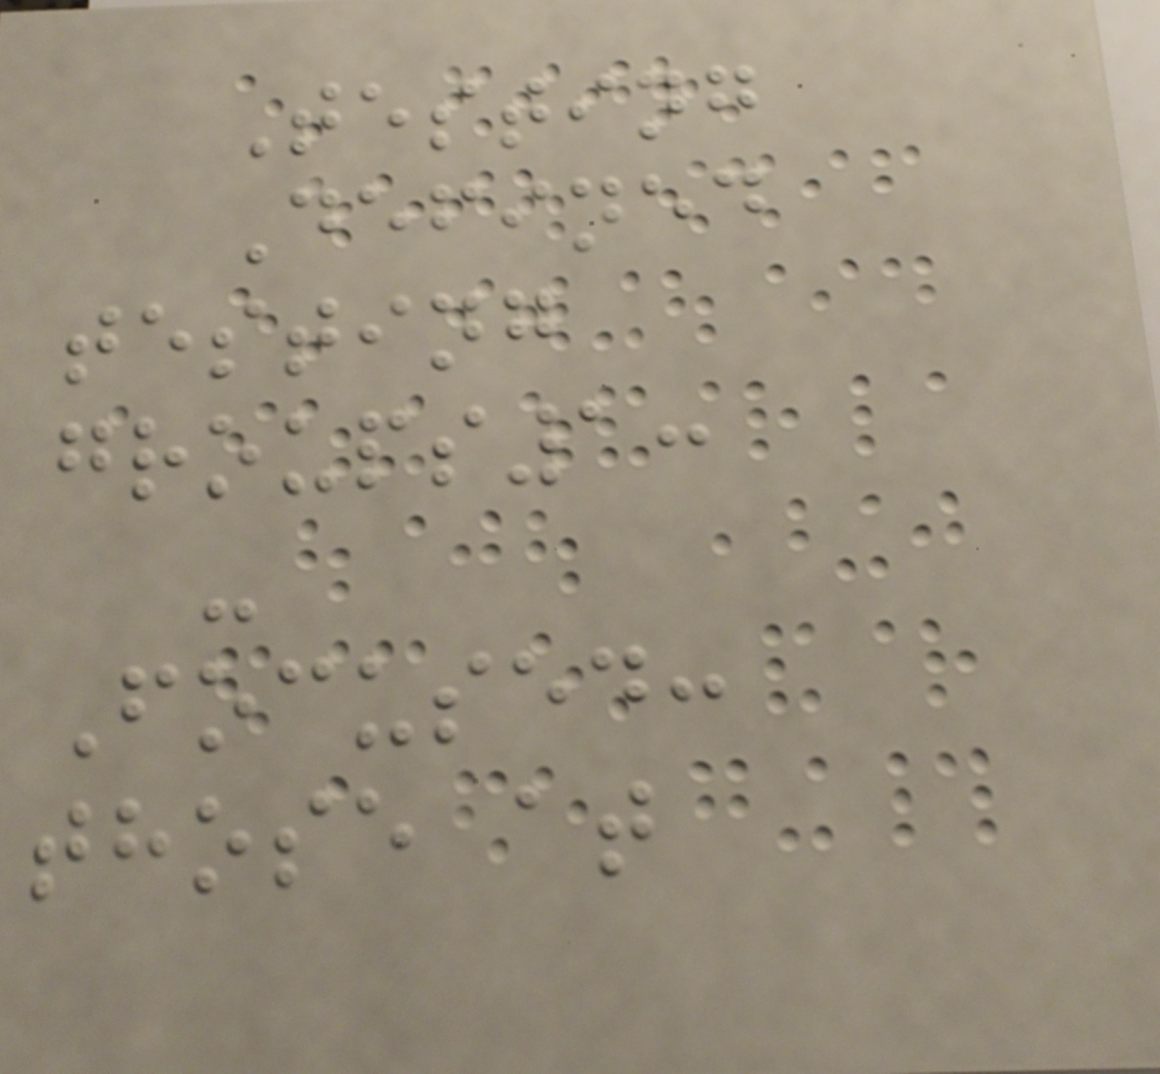Testing
Defined
testing
groups1:
-
Focused:
those at
